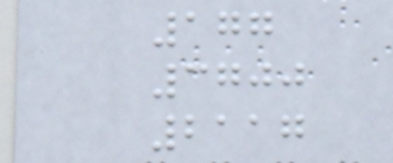177
3700
2117
